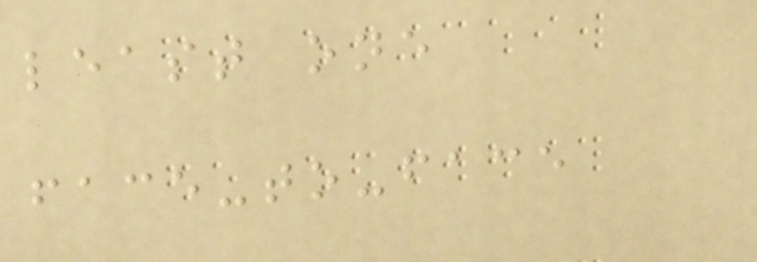least one
face-to-face
